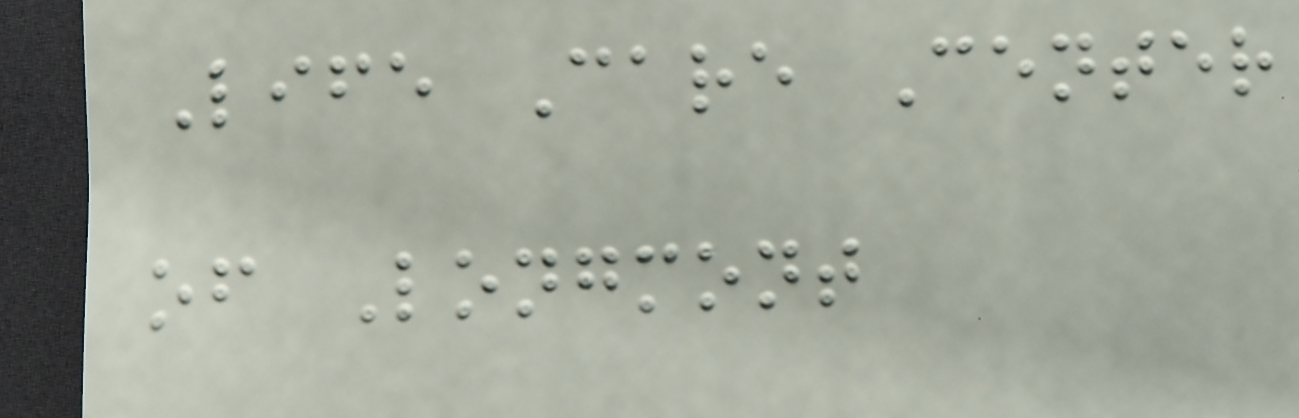Life Care Center
of Longmont
